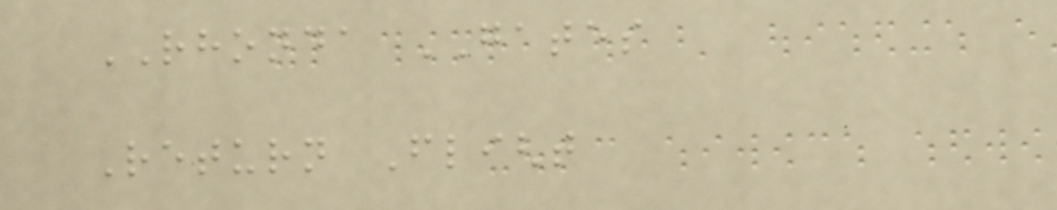RHONDA GATES
Return Flight
